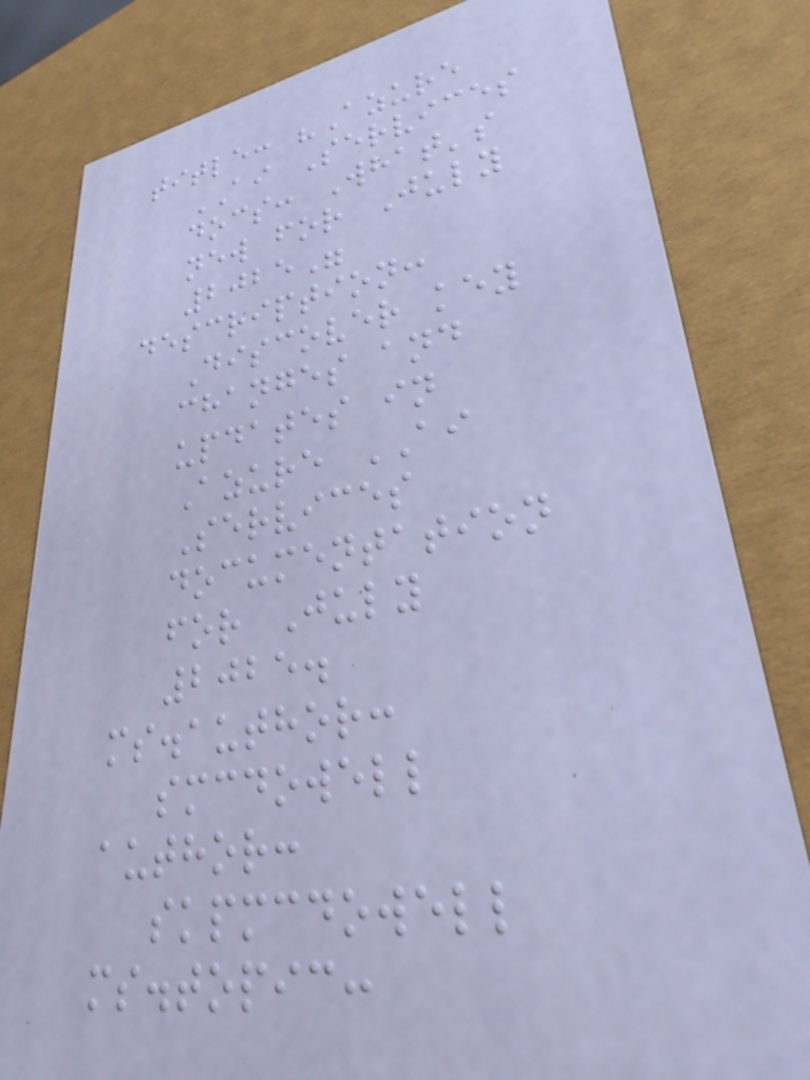title: "Azure
AI Services
docs: What's
new for July
2025"
description:
Discover key
changes and
updates in
Azure AI
Services
documentation
for July
2025.
ms.author:
smcdowell
author:
skpmcdowell
ms.topic:
